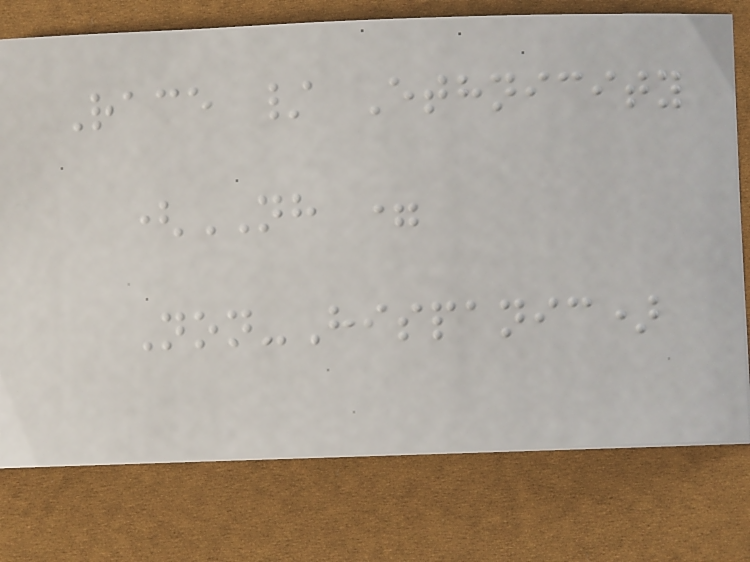Race / Ethnicity
(NH =
Non-Hispanic)
